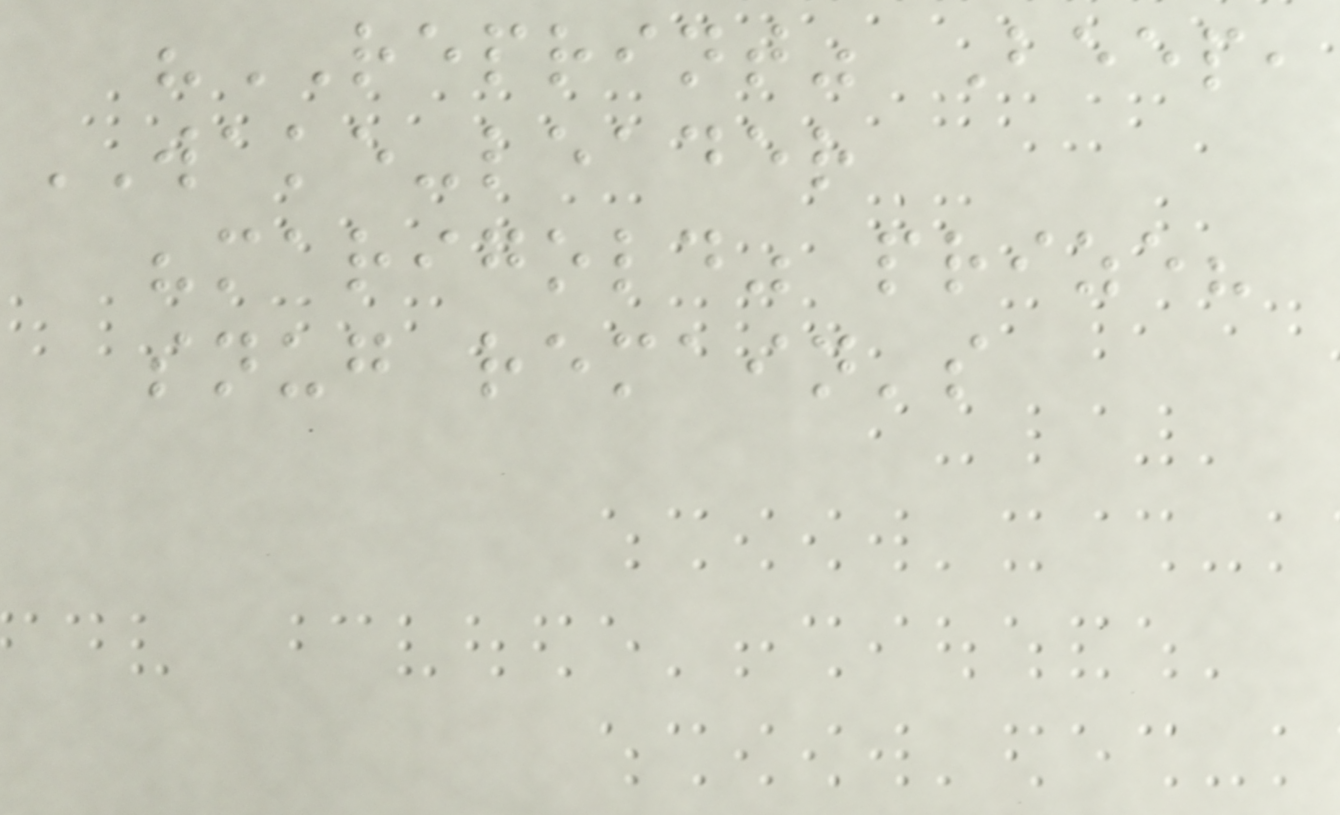"REPRINT" Beep,
WAKE-leader
"marigold" prize?
snug remain's
